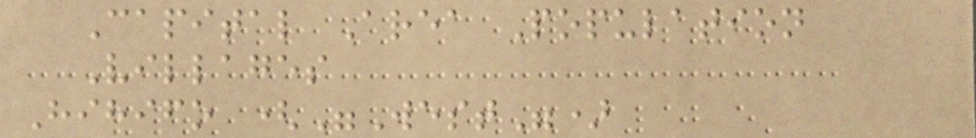Capital Area Population
Villages
Hihifo ("West")
